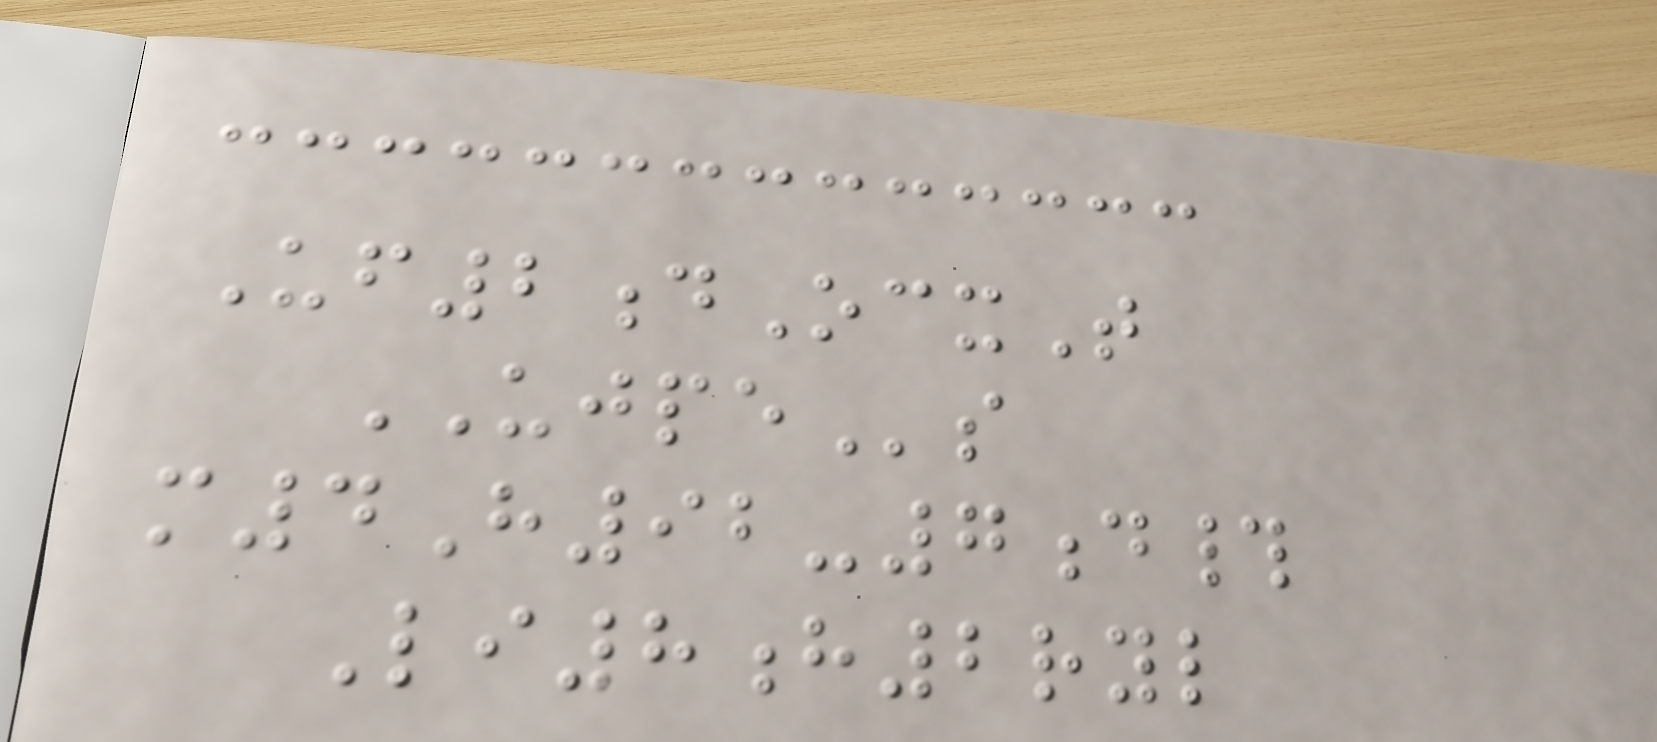Uf2dOcxT
UJPEs
m4H92-7d#
Li8h2ryl
